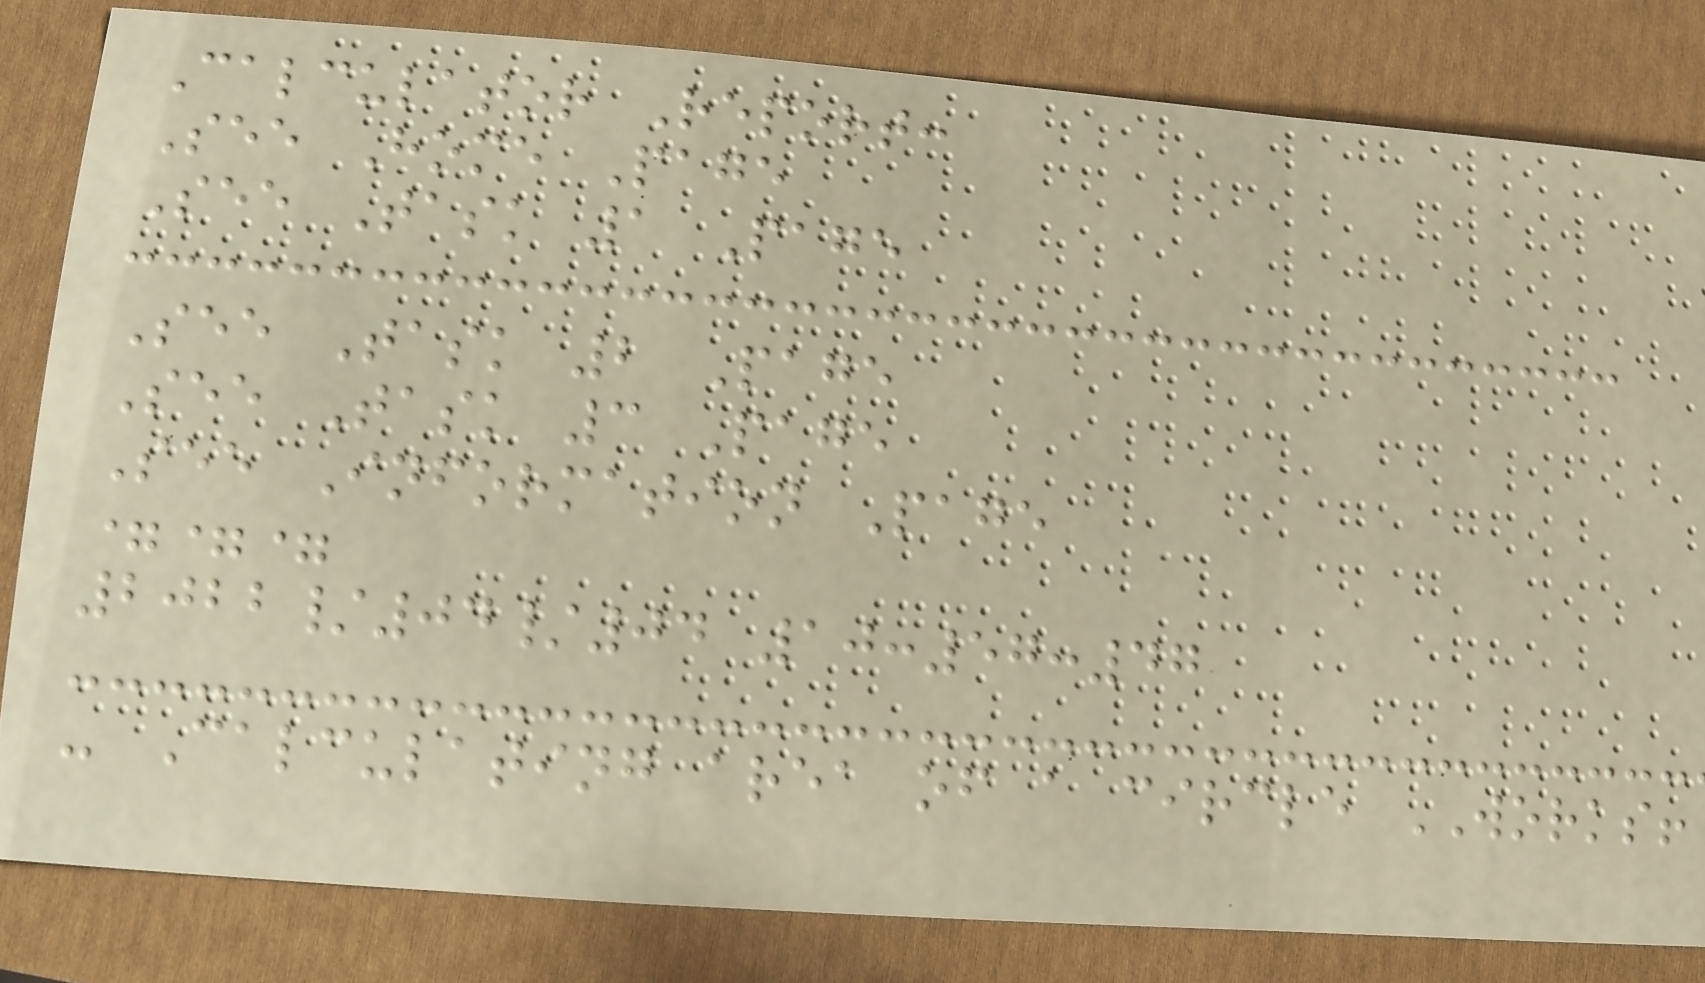Calculator Report:
See Home Page
See Task 1 Page
See Task 2 Page
See Task 3 Page
See Information Page
===
2022/04/04 10:57:47
- Calculating area of a circle WORKS!
